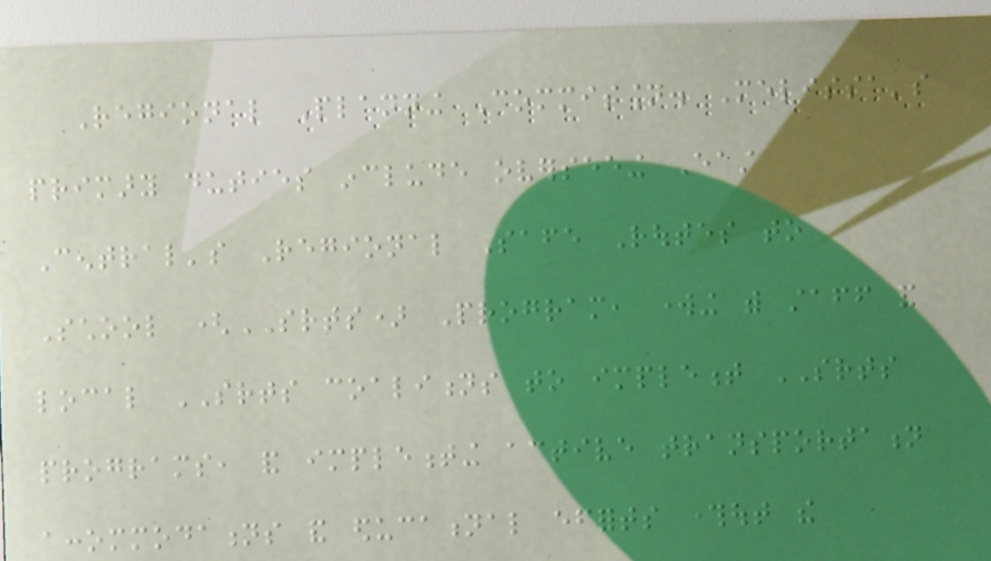Regional Planning Commission. Melissa's
primary duties include overseeing East
Central's Regional Safe Routes to
School (SRTS) Program, working with staff and
local SRTS coalitions to implement SRTS
programs, and implementing active transportation
accommodations and educational efforts throughout the
